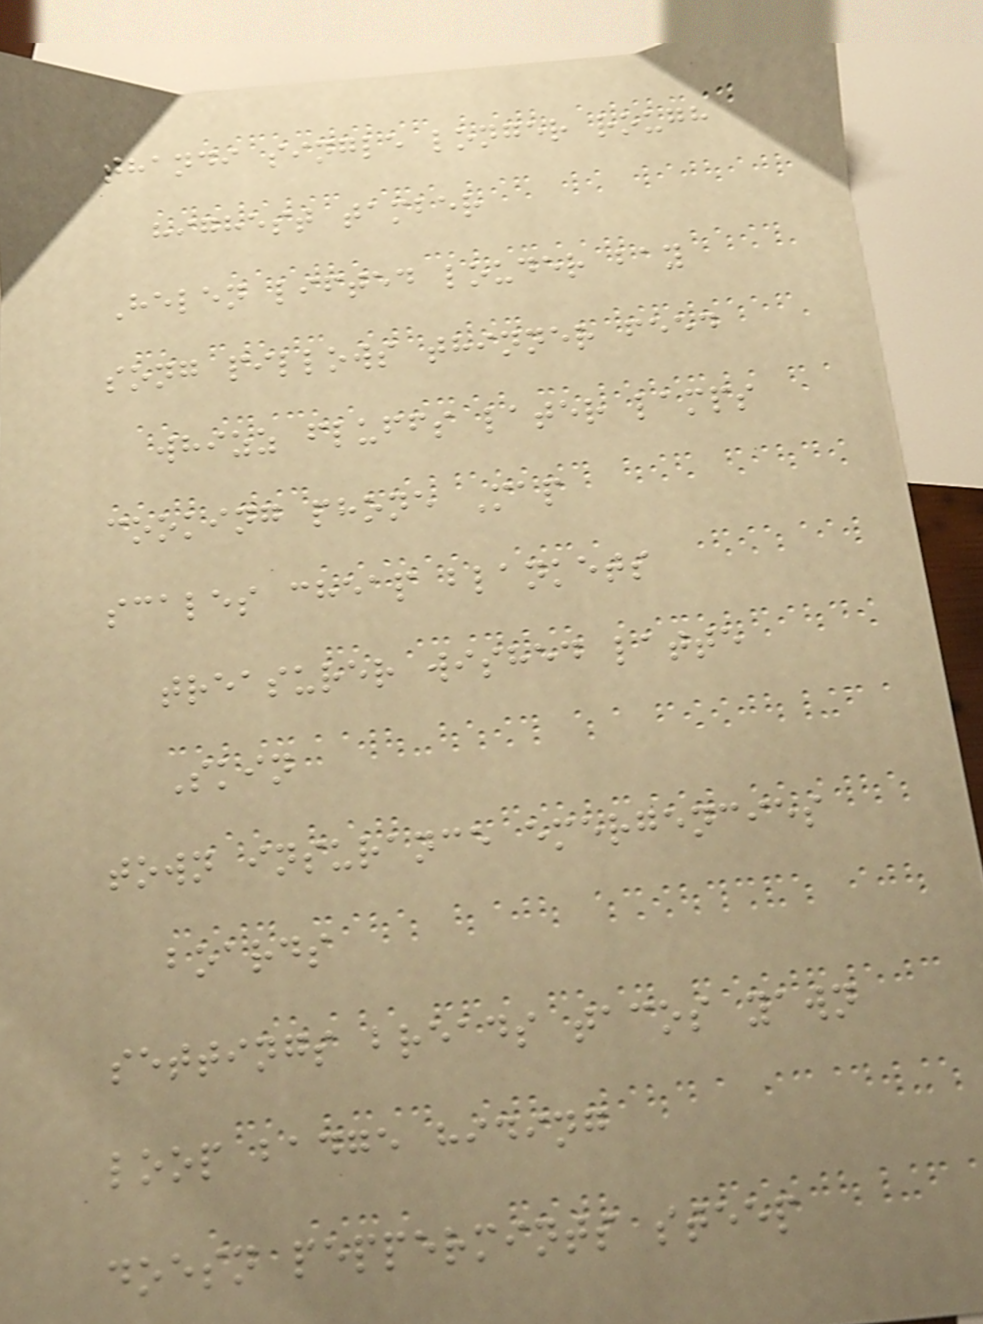thandi single longer rough
highest tamber
Helen lifted louder bay
song pillows thinner feed
whizz fluffs later lamps
cooking phone Map
scales cheap blankets
treasurer wished latte
Skin
town insurance emergencies
boards
settings breads tacos yawn
loop badge hiding
doesn peppermints steep
